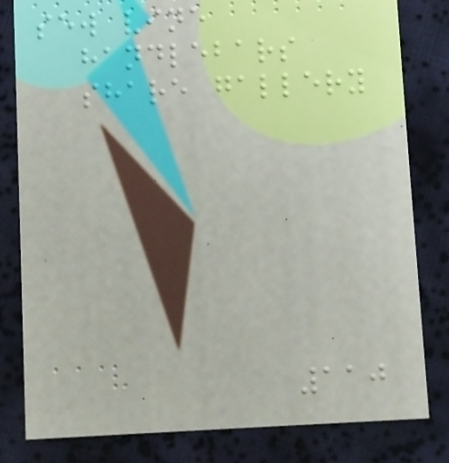sew vine
handlebars
share gallery
110
